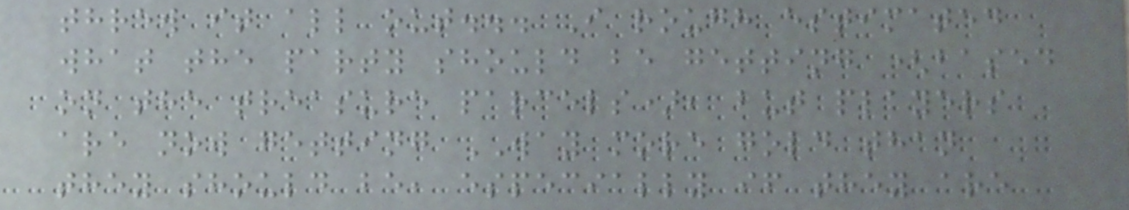threw it all out... I rough estimated
what the party should be getting (based
on the treasure parcels), but players
are now getting WAY more gold than
they should be, especially if they are
